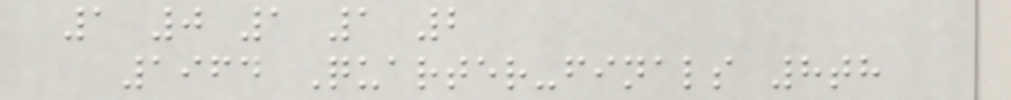1 0 1 1 2
1964 Quarter-finals 8th
